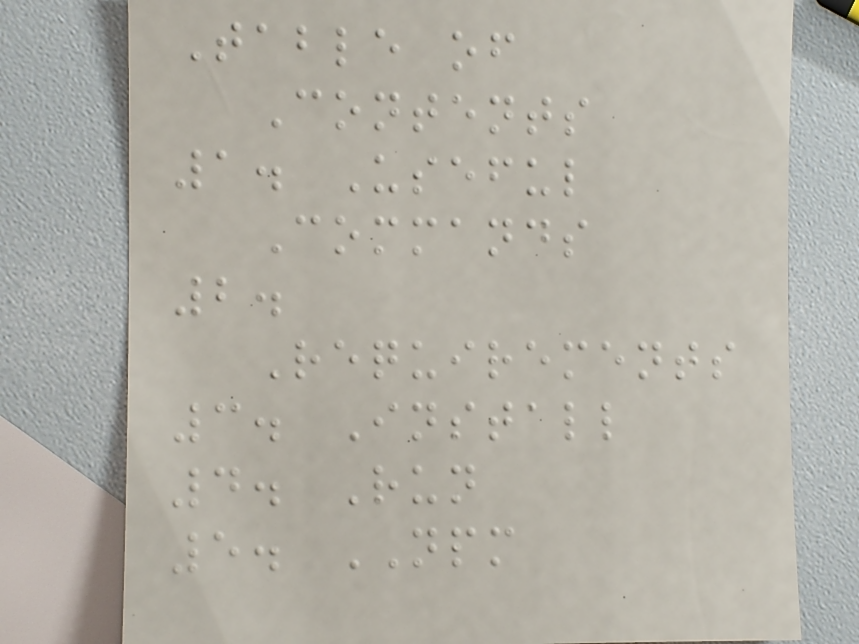Table of
Contents
1. Useful
Commands
2.
Requirements
3. Install
4. Run
5. NPM
